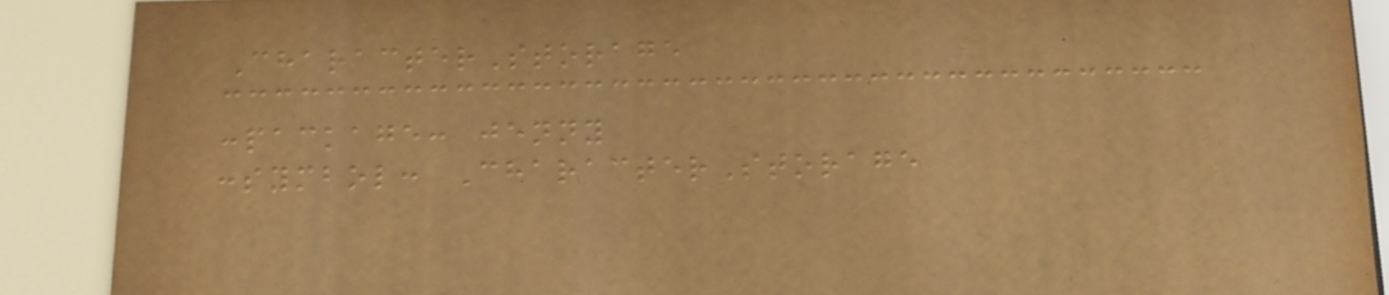CharacterStorage
:package: jenny
:symbol: CharacterStorage
